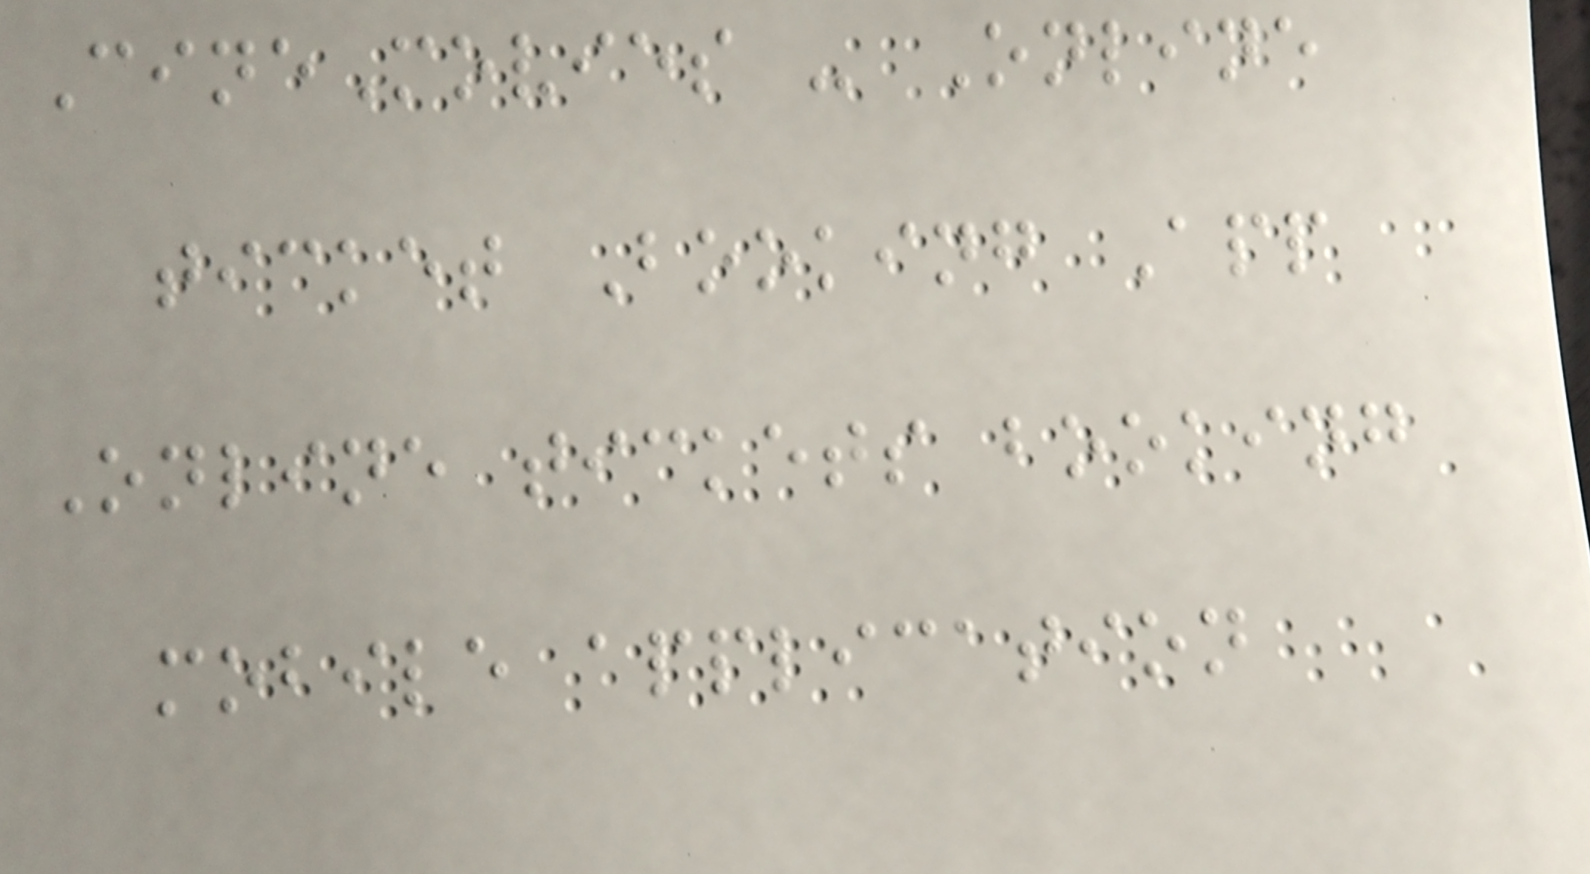CineMovies - Online
ticket Booking App
Online tickets booking
mobile application
